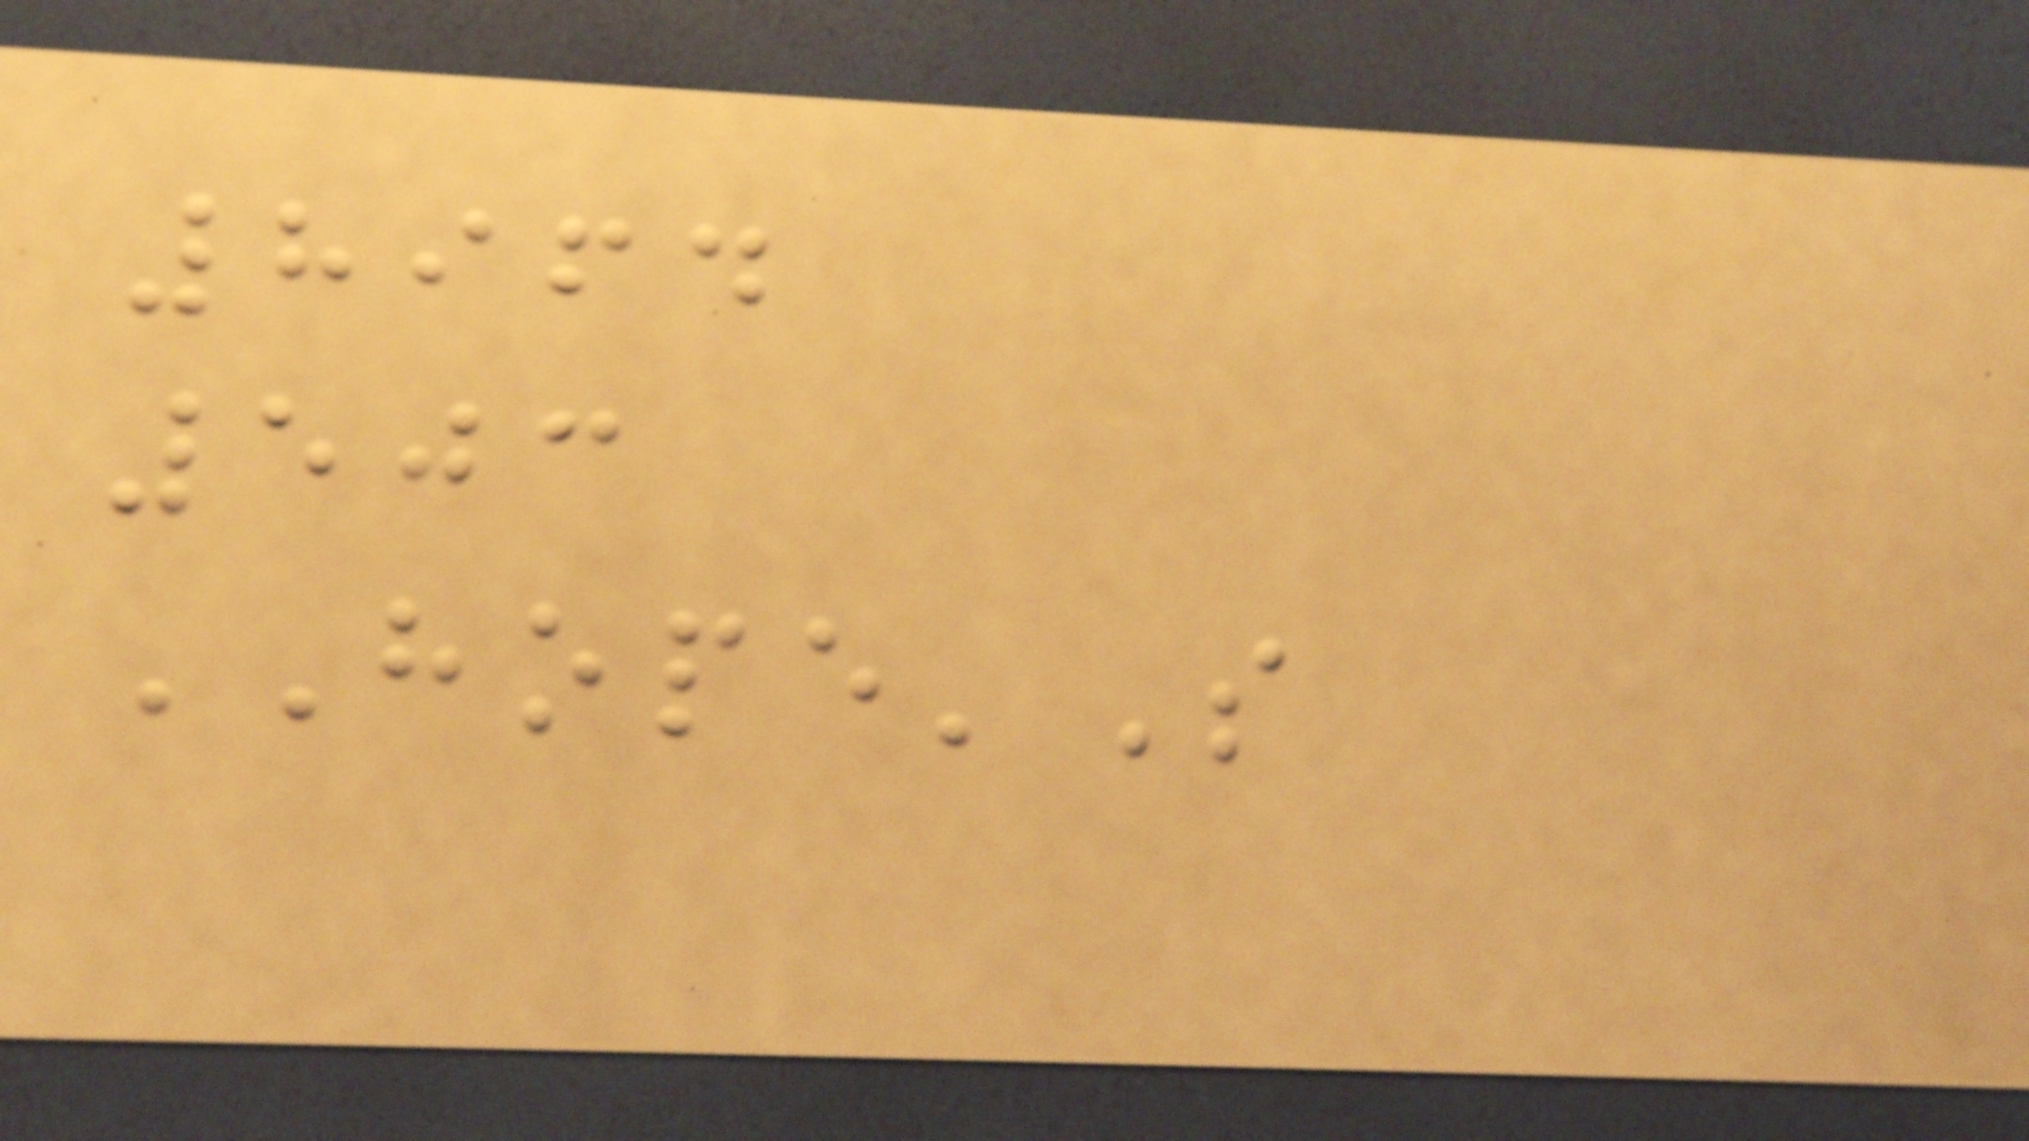8964
503
HOPE'S
